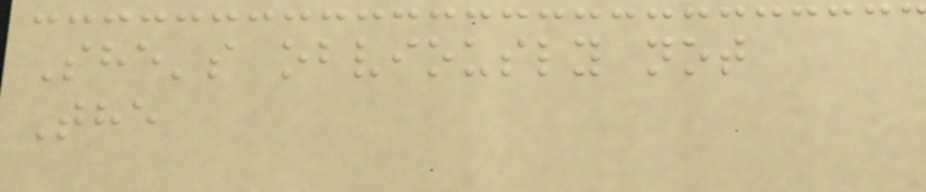She's obviously not
The
